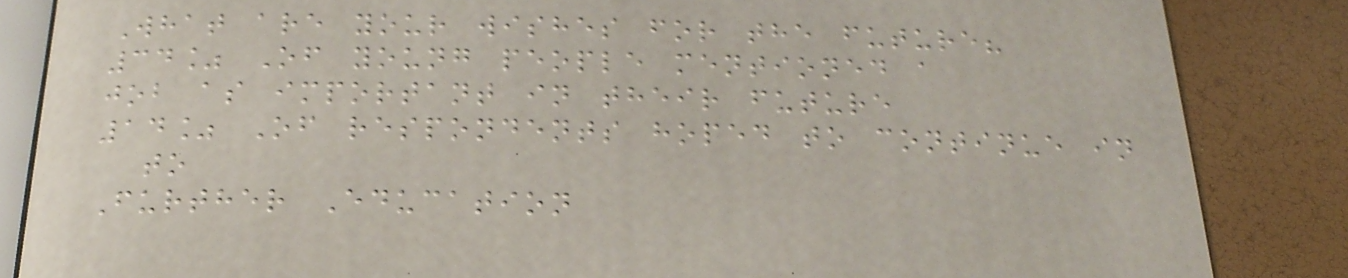What are your wishes for the future?
34% Of young people mentioned a
job as important in their future
14% Of respondents hoped to continue in
to
Further Education
